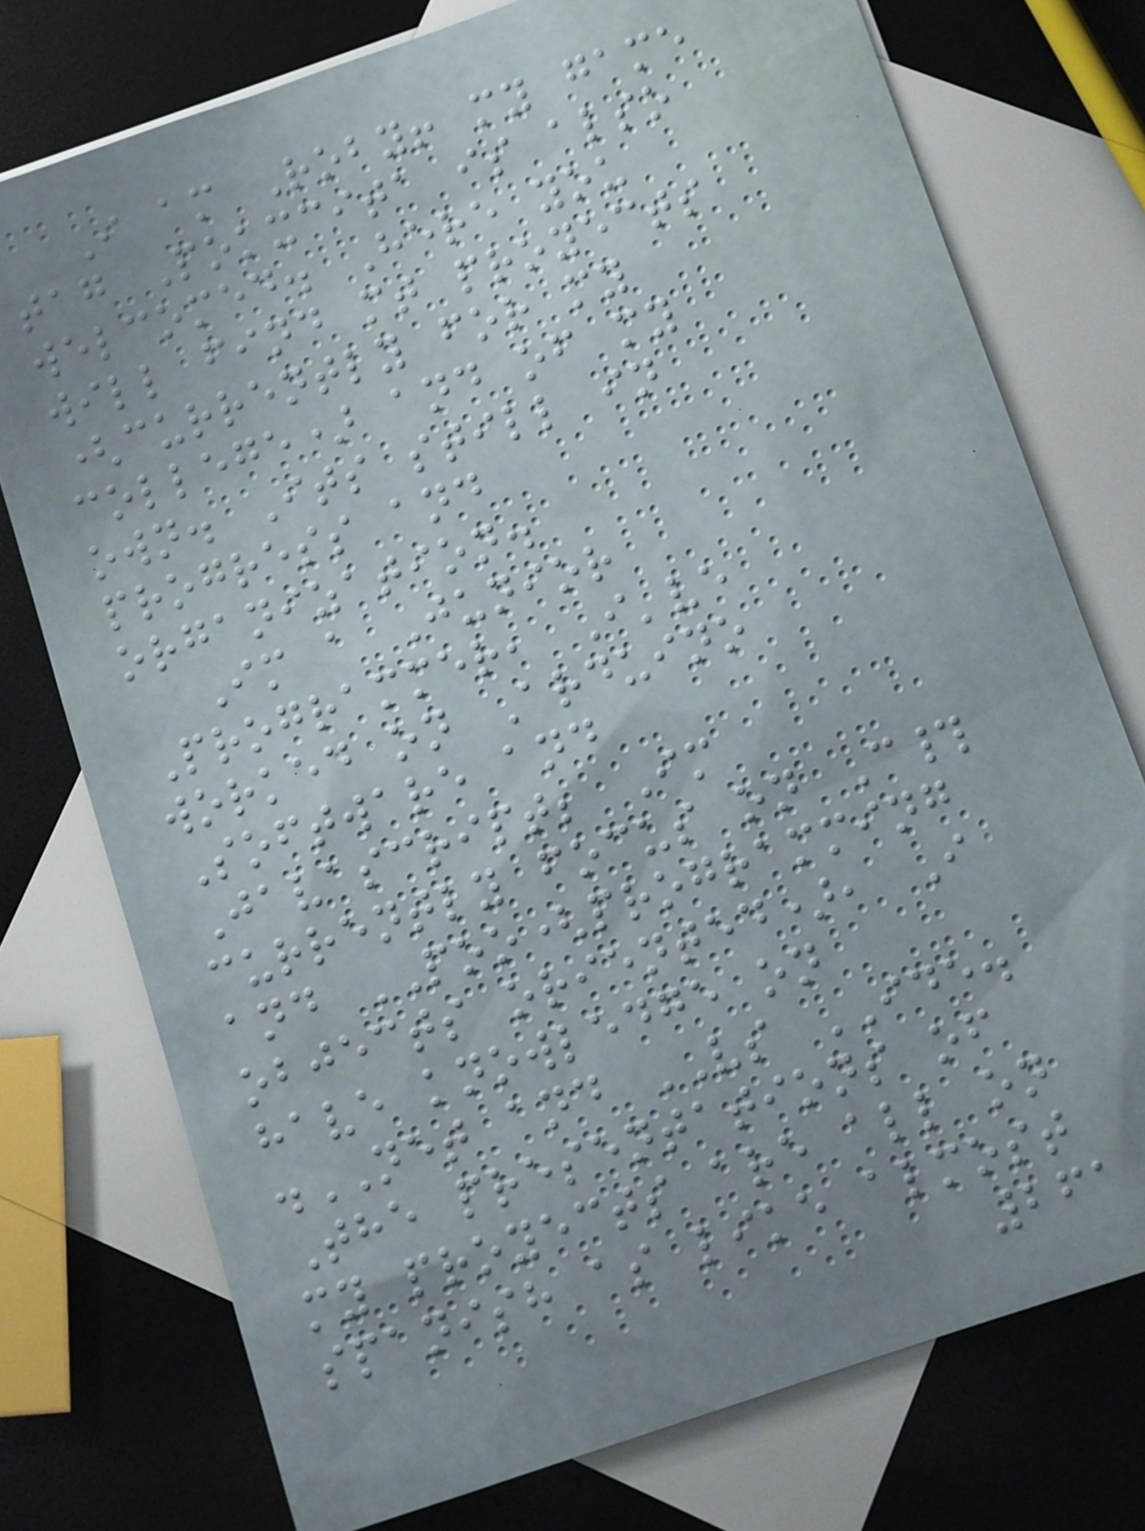I am Roby! my game
tag Pokxcita is also
welcomed. Here you
will find mt proyects
(currently for my
college) and of my
own. Its still in
progress and
organization.
Im a Junior
Programmer, I've
worked on Arduino
Software and
Javascript; Im
currently focus on C#
and POO(programming
objects oriented), I
have knowledge on
.NET and VS IDE.
The presentations of
my proyects are all on
spanish as like almost
261
